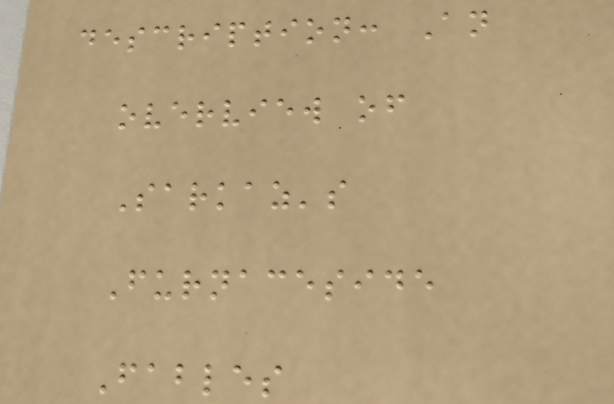description: An
overview of
Sarkaz's
Furnaceside
Fables
